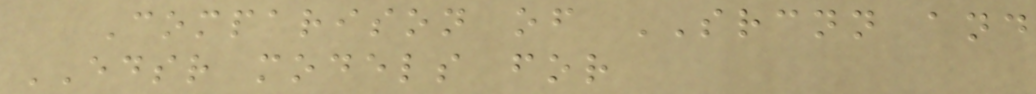Comparison of SRCNN and
EDSR models for
